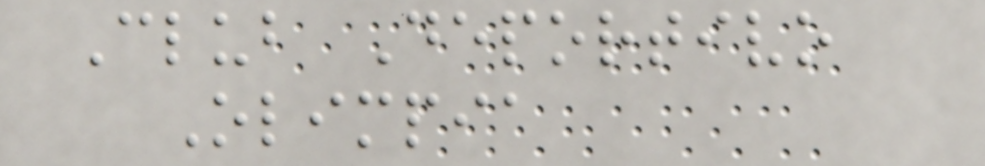Club Deportivo
Olimpia
